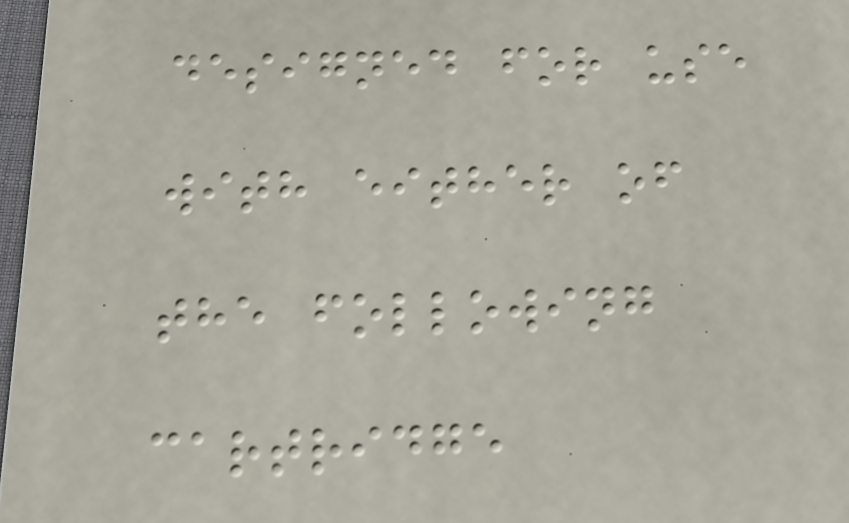designed for use
with either of
the following
cartridge
